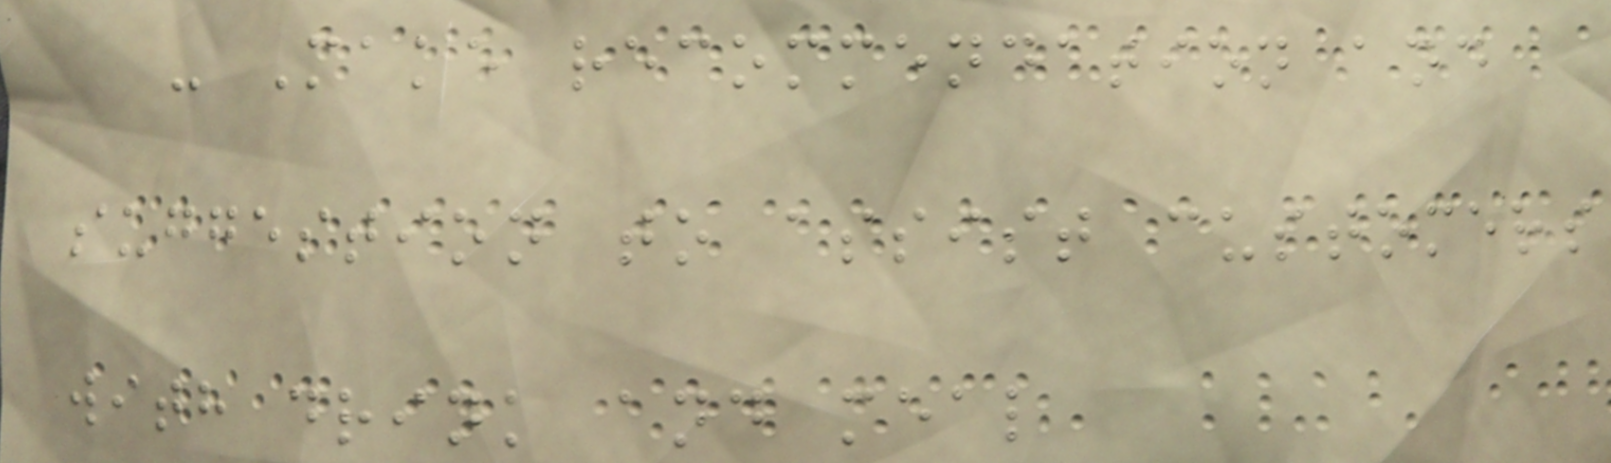- Make recommendation and
suggestion to assist customers
with drink and meal
